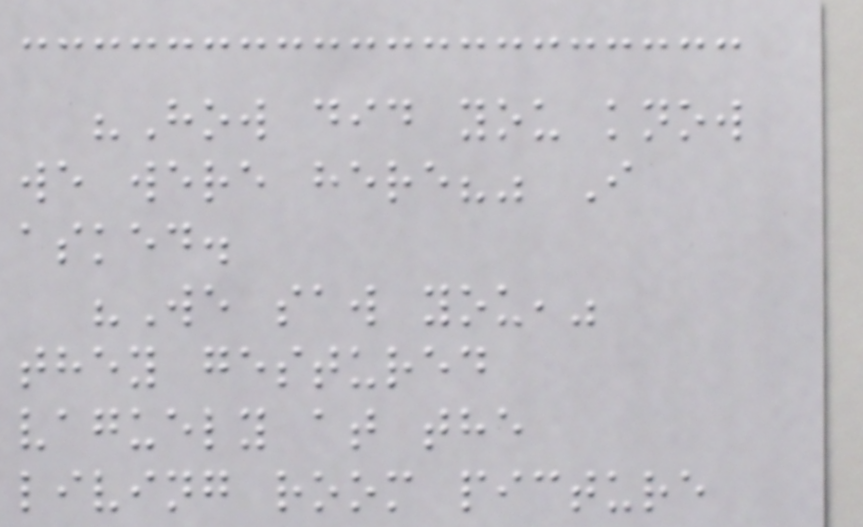"How did you know
we were here?" I
asked.
"We saw you,"
they gestured
vaguely at the
living room picture
